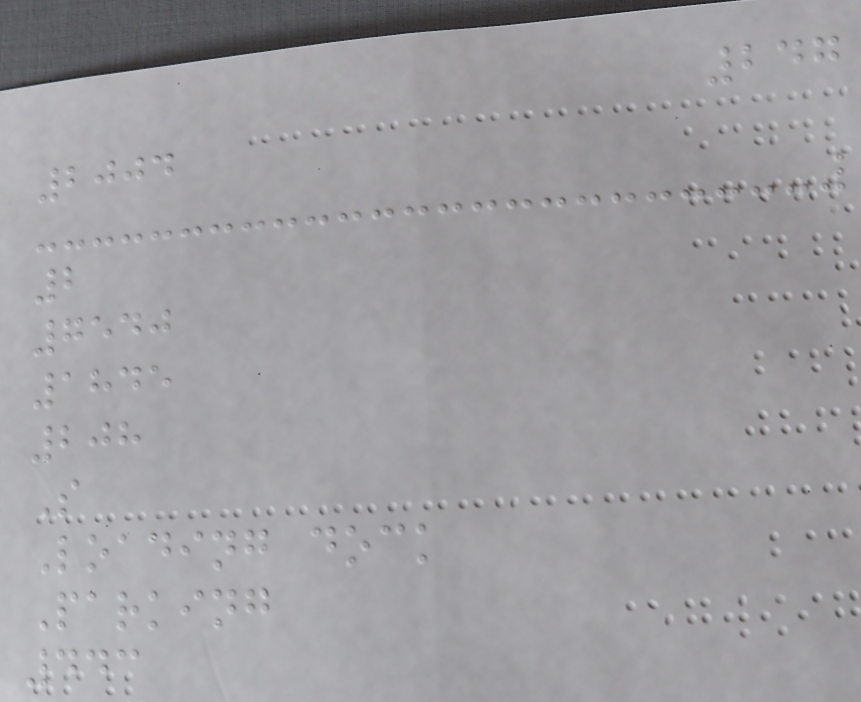247
2004
2
7540
1845
208
S
Loading dock
Parking
443
